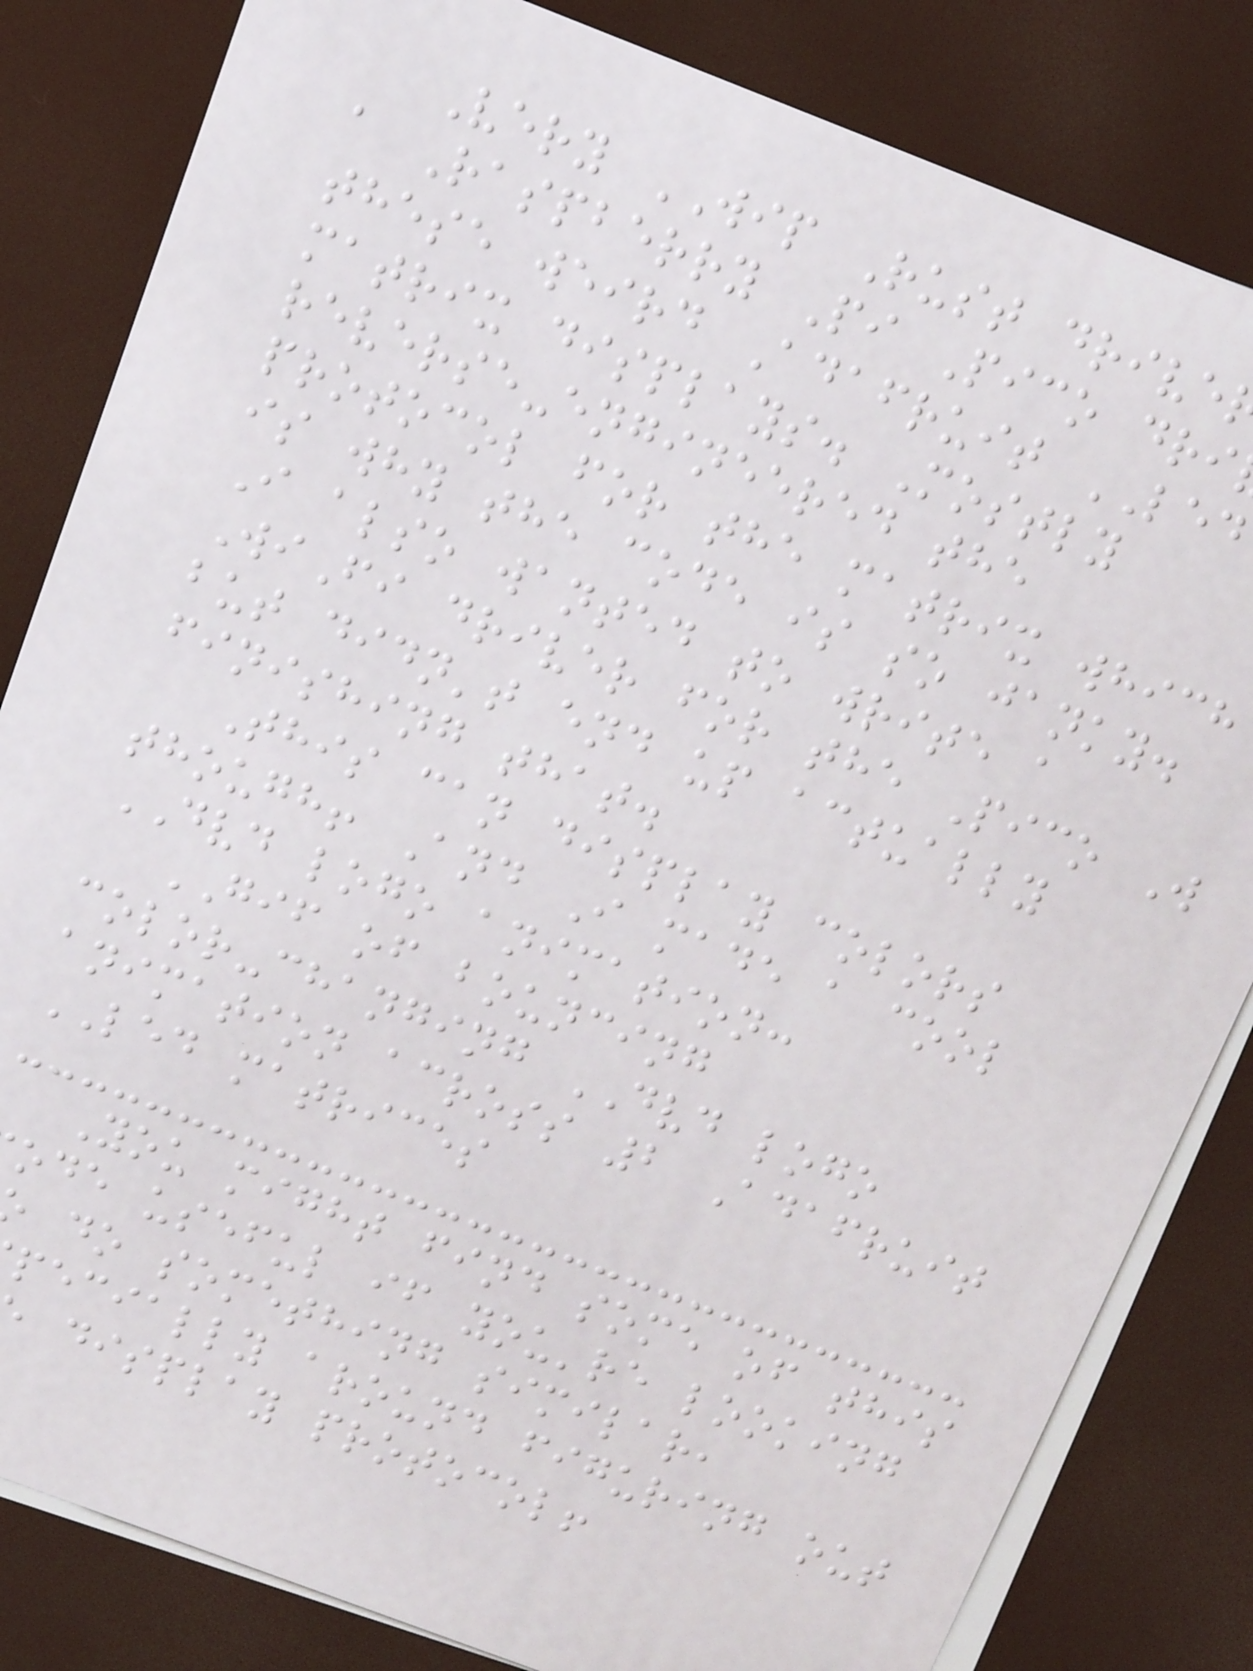Very WIP Rust drive
a Raspberry Pi Pico dri
these weird Adafruit LED
matrix displays. Mostly
reverse-engineered the
protocol for the matrix which
is why the code is so janky.
I also wanted to write a
WiFi driver for the Pico W
but didn't end up actually
finishing that.
This can display colors
though! And I made a cool
DVD logo animation:
GIF of bouncing
color-changing DVD logo
animation across 2 Adafruit
LED matrices
You might find some of this
ode useful if you're looking
do something similar,
pecially around figuring out
display protocol!
